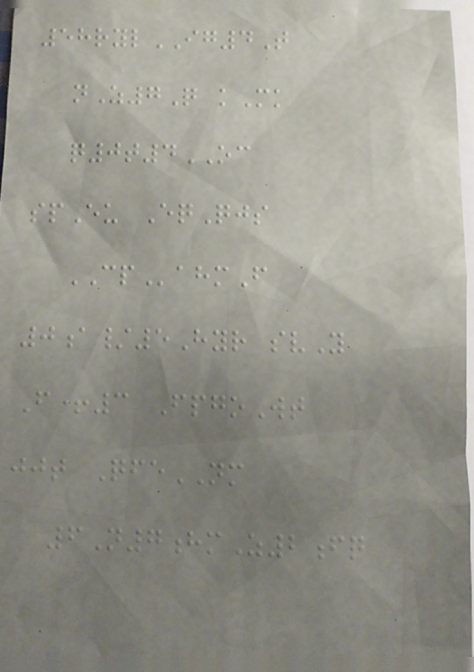58rylIG4T
nZ7Q kMk
q0t4OC
spEu EqQjs
CPahmF
0a/5Hyr svY
F+3 FpgoWt
jjt QfeNM
6N7hmZ2fq
